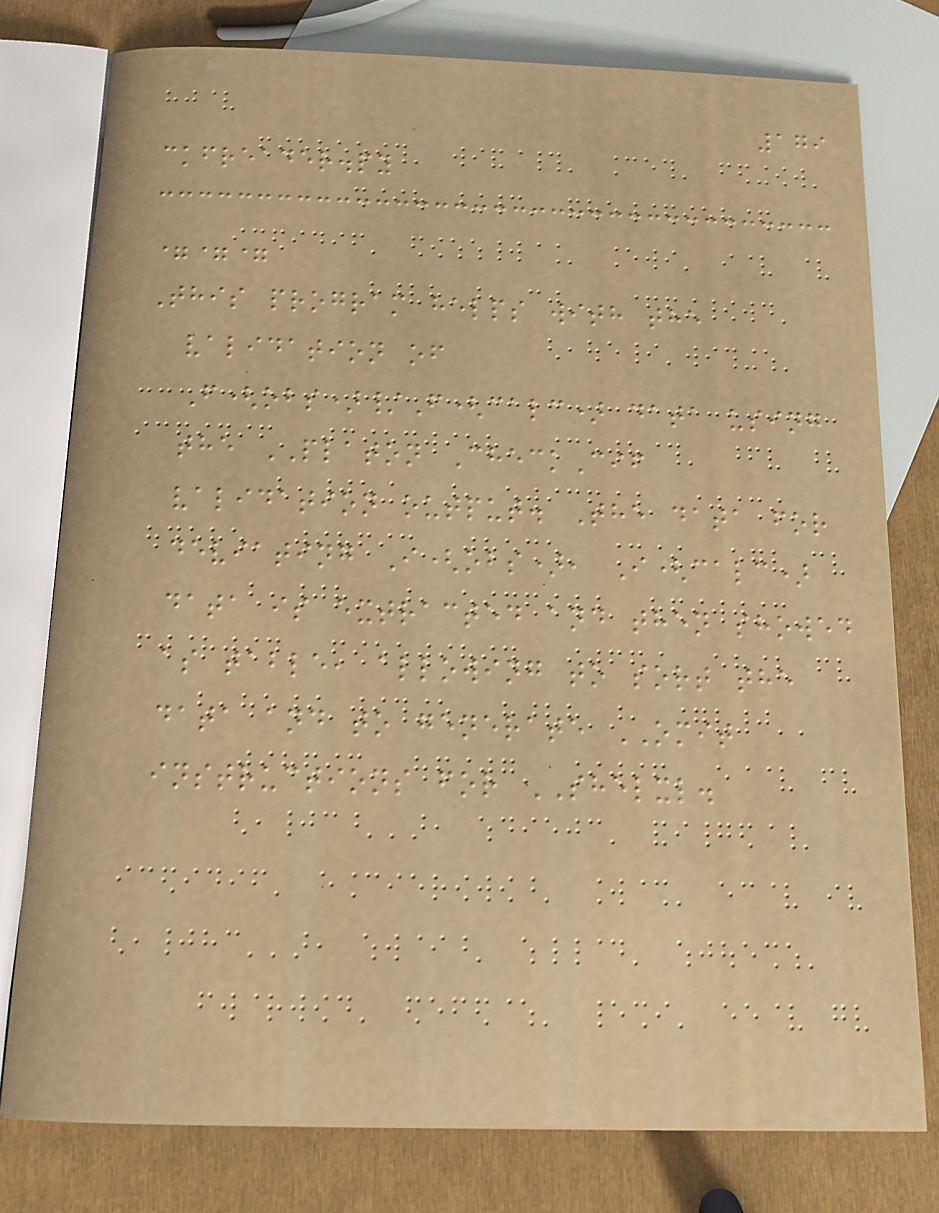179
ckfreader.py
===
This program helps with the
validation of
F(obs)/F(calc) data using
the PLATON CheckCif
validation output. The data for
deviating I(obs), I(calc)
data is extracted and then showed
as table, allowing to sort the
data and to generate OMIT
instructions for SHELXL.
